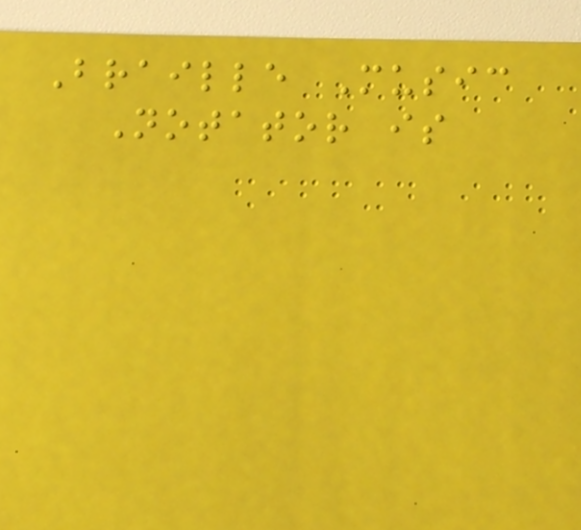Braille Music
Notator is
